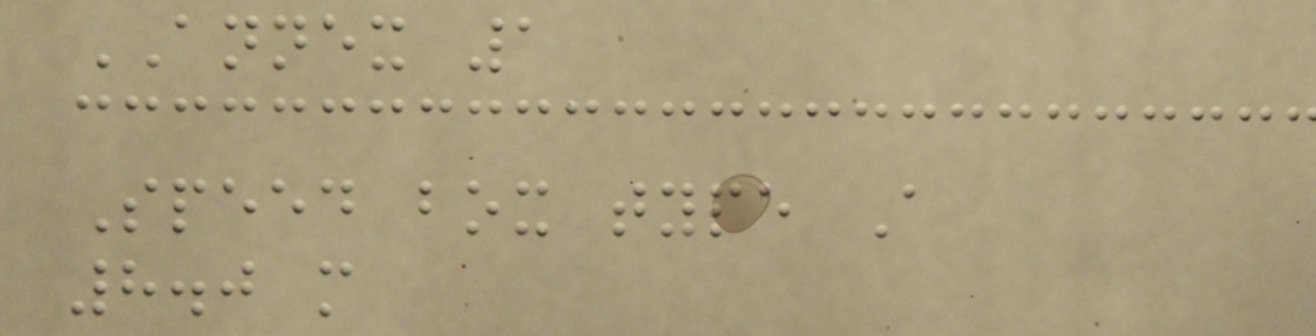ANNEX 1
Speed box type A
8.0 m
